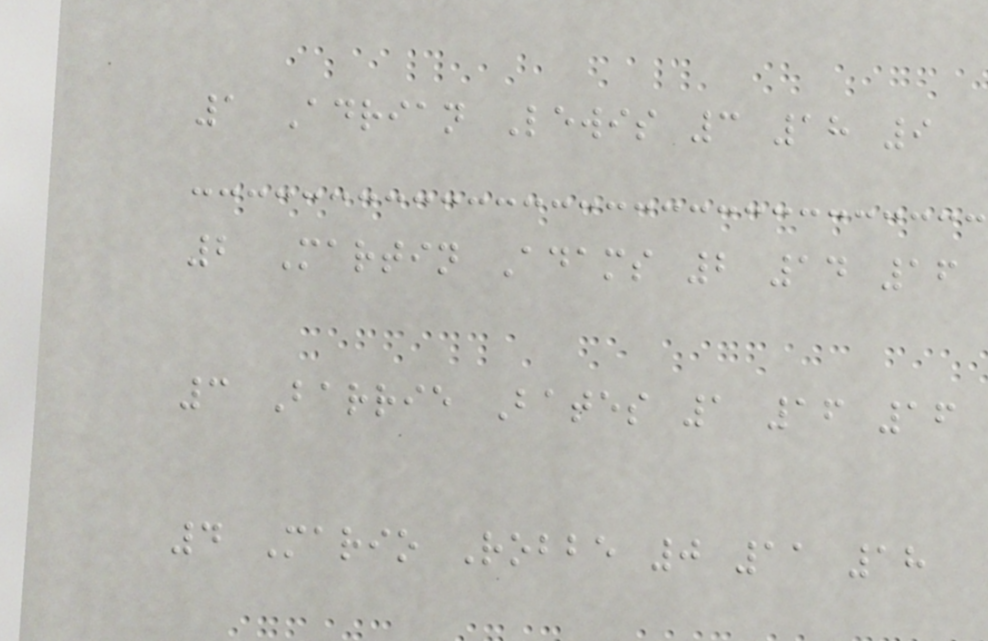1 Adrian Lewis 3 18 9
2 Martin Adams 2 14 16
3 Barrie Bates 1 16 16
4 Mario Robbe 0 11 18
